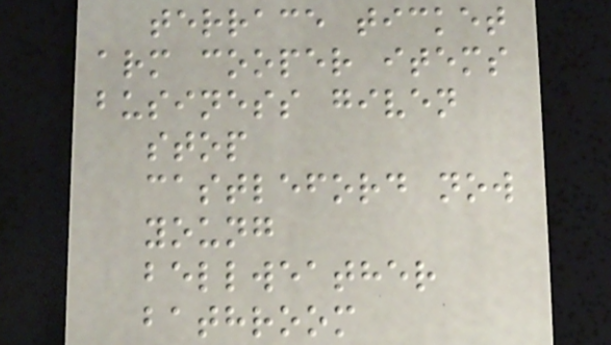terrace ticket
arm cooper items
business given
stop
castleford now
young
bellweather
bathroom
